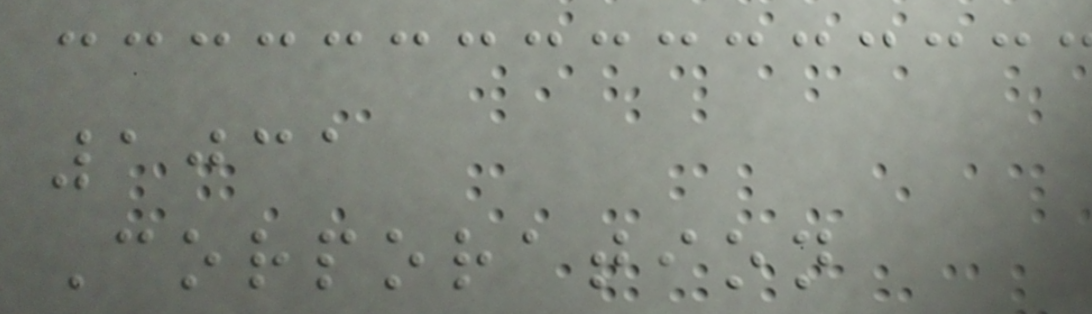1031
Corporation
